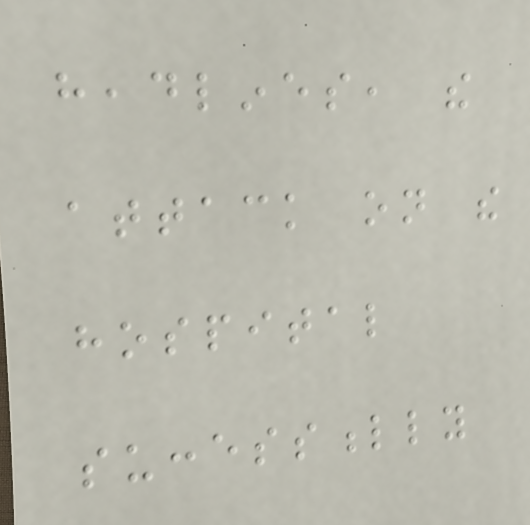headlines, the
attack on the
hospital
successfully
